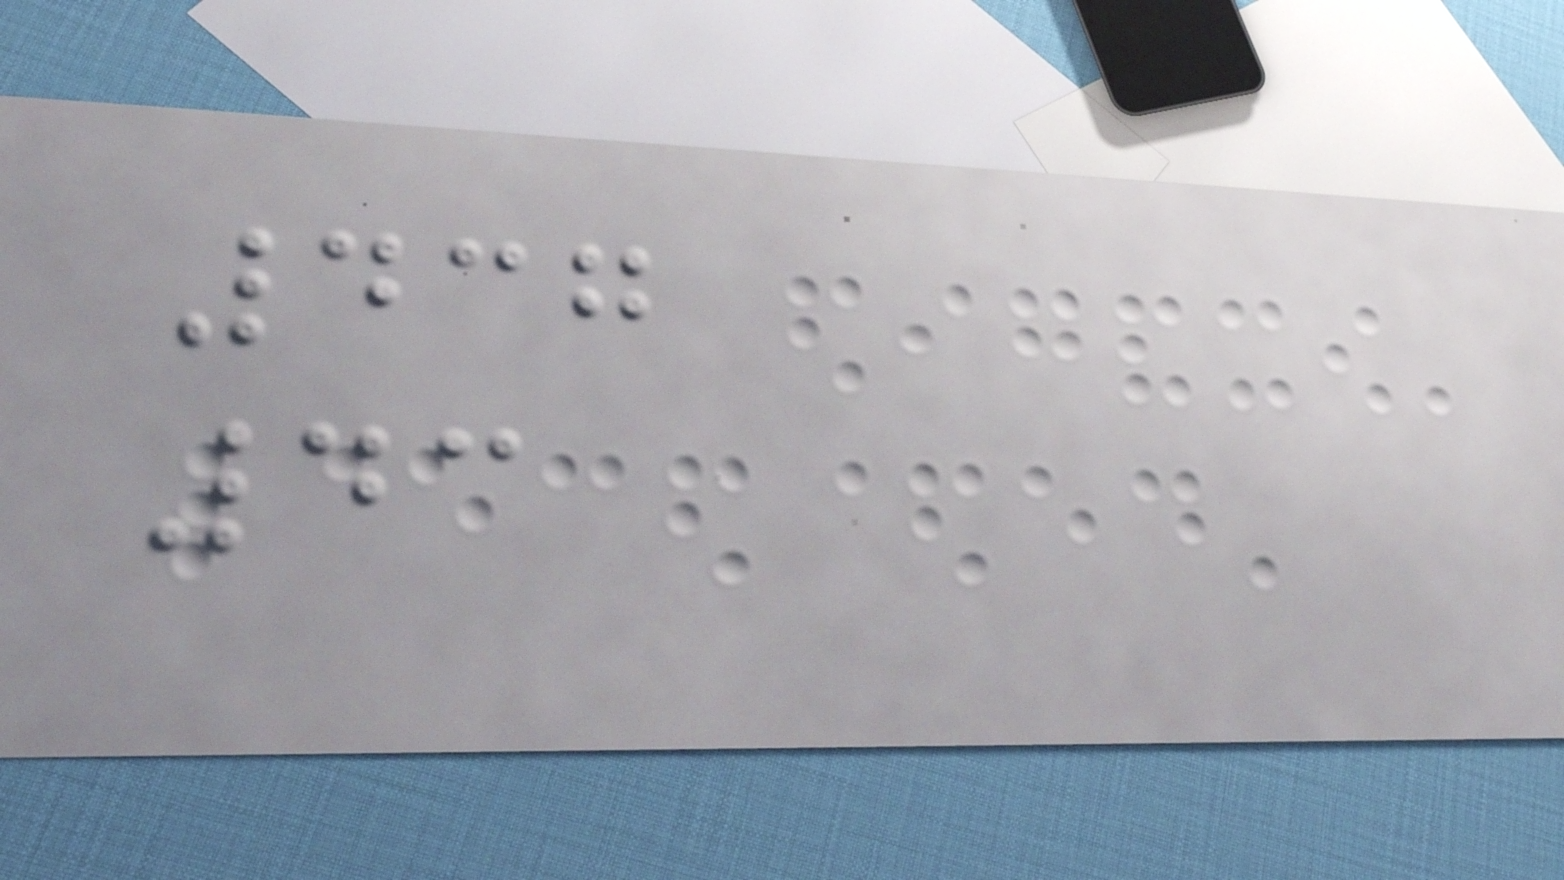437
43
